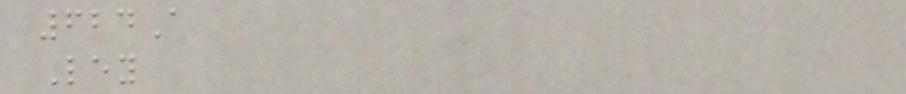624A
Ley
